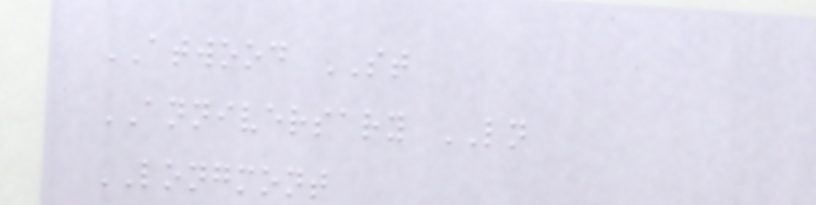ATWOOD ST
ANNIVERSARY LN
LONGMONT
